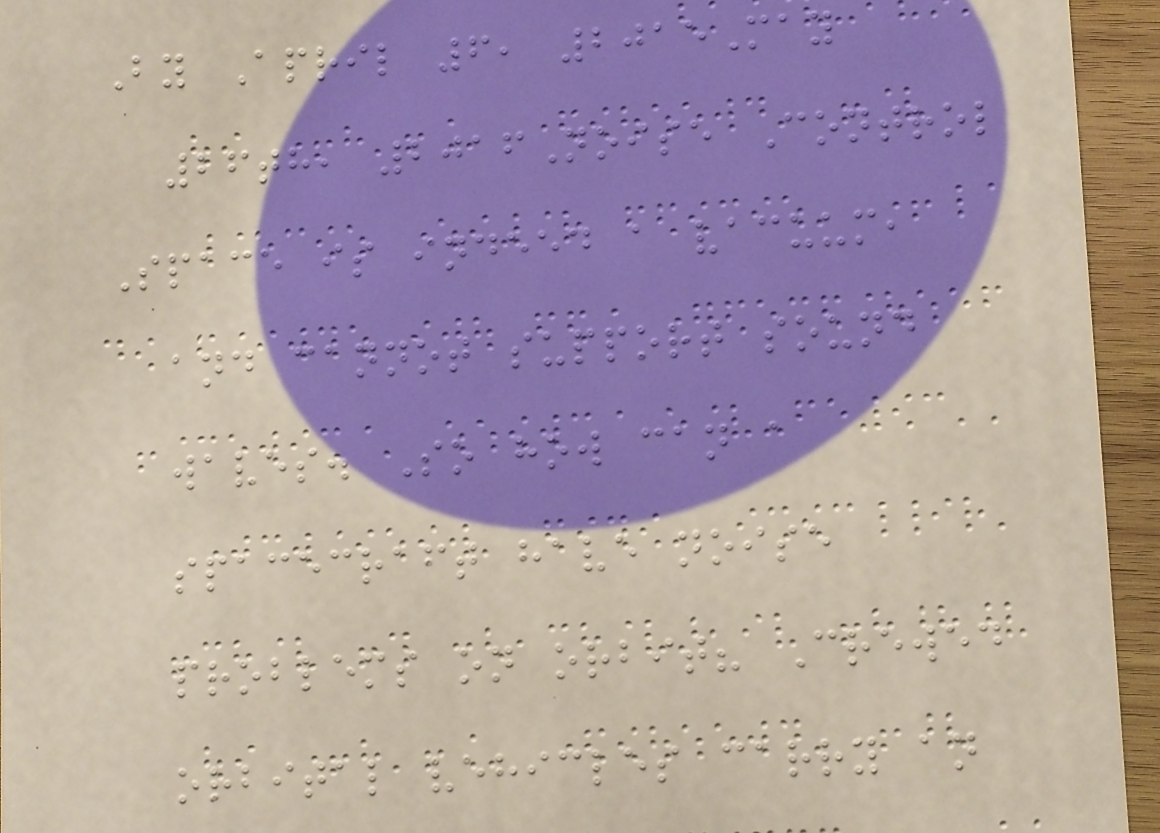By April 6, 2015May
26th, 2016Noise Control
Space is indeed a vacuum,
and cannot support sound
waves. So how can a
spacecraft have noise
problems on orbit? Crewed
orbital vehicles carry an
